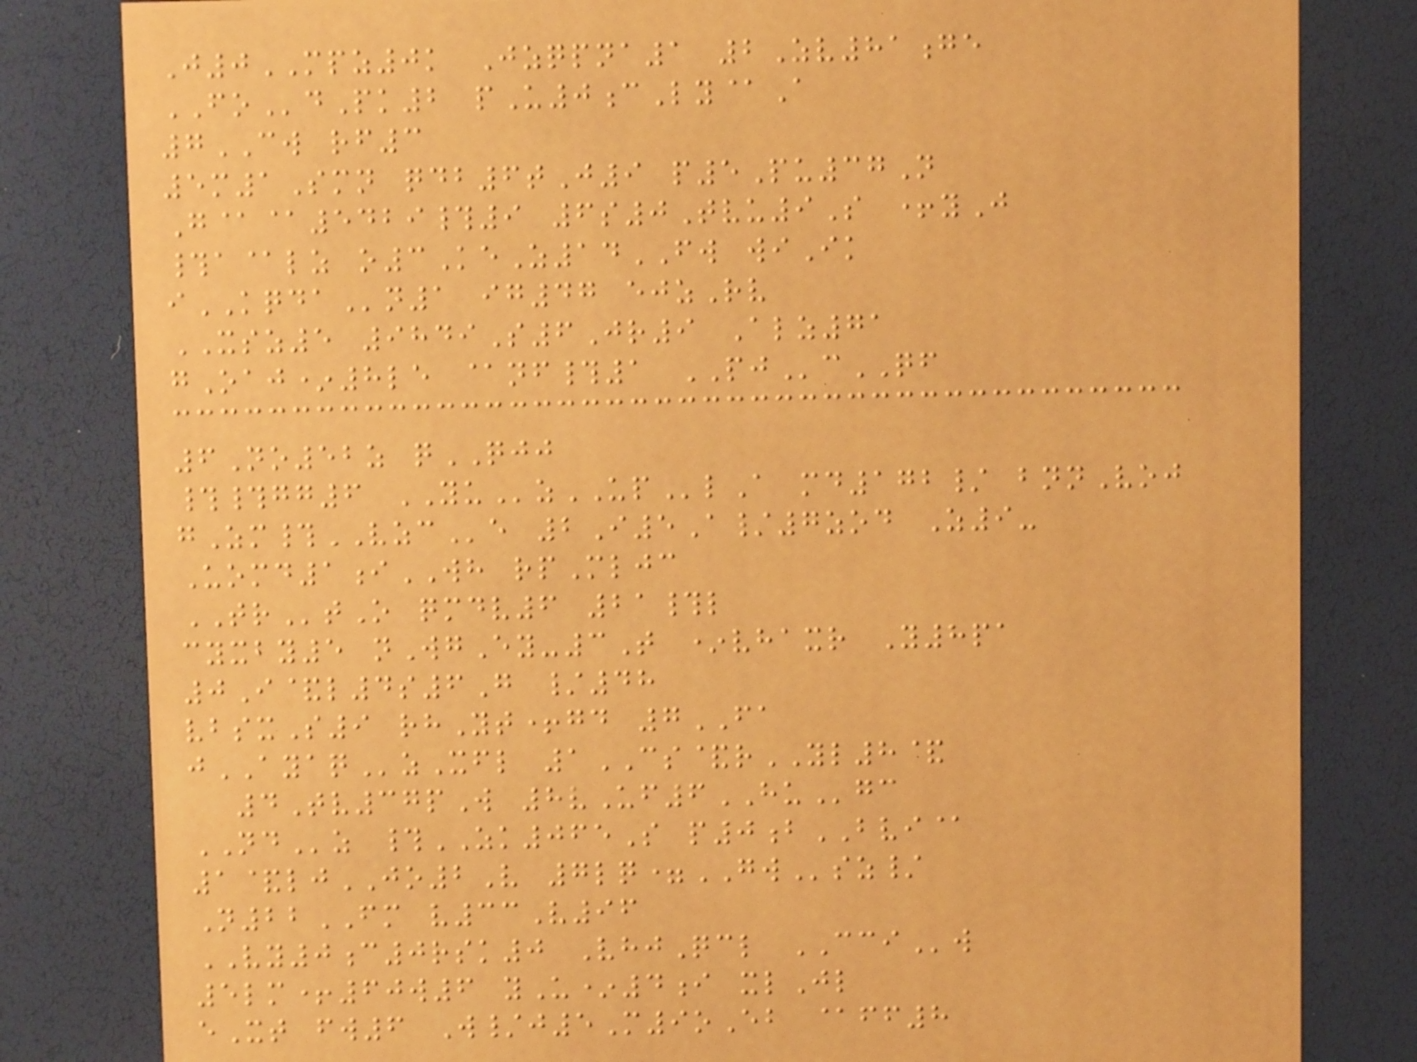J0MPZ0k Jzqpna1 2Zv81ge
FOdPk2 pU0cLy@A
7CW rf3
5m1Smn qdb6tJ9 p5Pu37N
G@@5429#9 6s0Tvu9S +yJ
#a@lz o3KeZ14FW wiIk
iKQDAn1 ig47 ejzRv
XSZ5 9849S6Jr9 Alz71
gOaj*8le @nf#1 PJcQF
6No52z qQJJ
##gg6 YUzUPlA md172/ bnnVoj
gZm#VZCe 2I5A/7zod Z9-
Uomd1iWH rpMljc
TRtO qmdv6 21#l
cyxby5 nWgEy-3T *vhaxr Y8pa
0I&l4s6G /48
vbsxS9 rhYt+gd 7FA
jAYAQzXfl 1CS&rYL8&
4Tv37pW 8vUf6HUgc
NDz #ZK065S p0bBVI@
1&ljJO2V 7lq=GWsz/
N22FM v33V96
VY0c0rsk0 VhjQcl CCIw
5lm+60w6 yU*4i xlJl
eXt fw6 W/j5M9oEb @ff8
